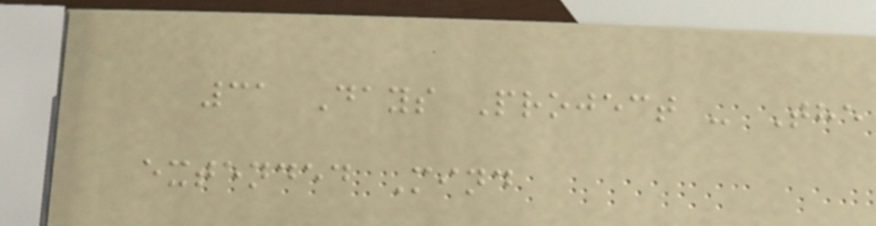31 Days Project - The
extended Mind
